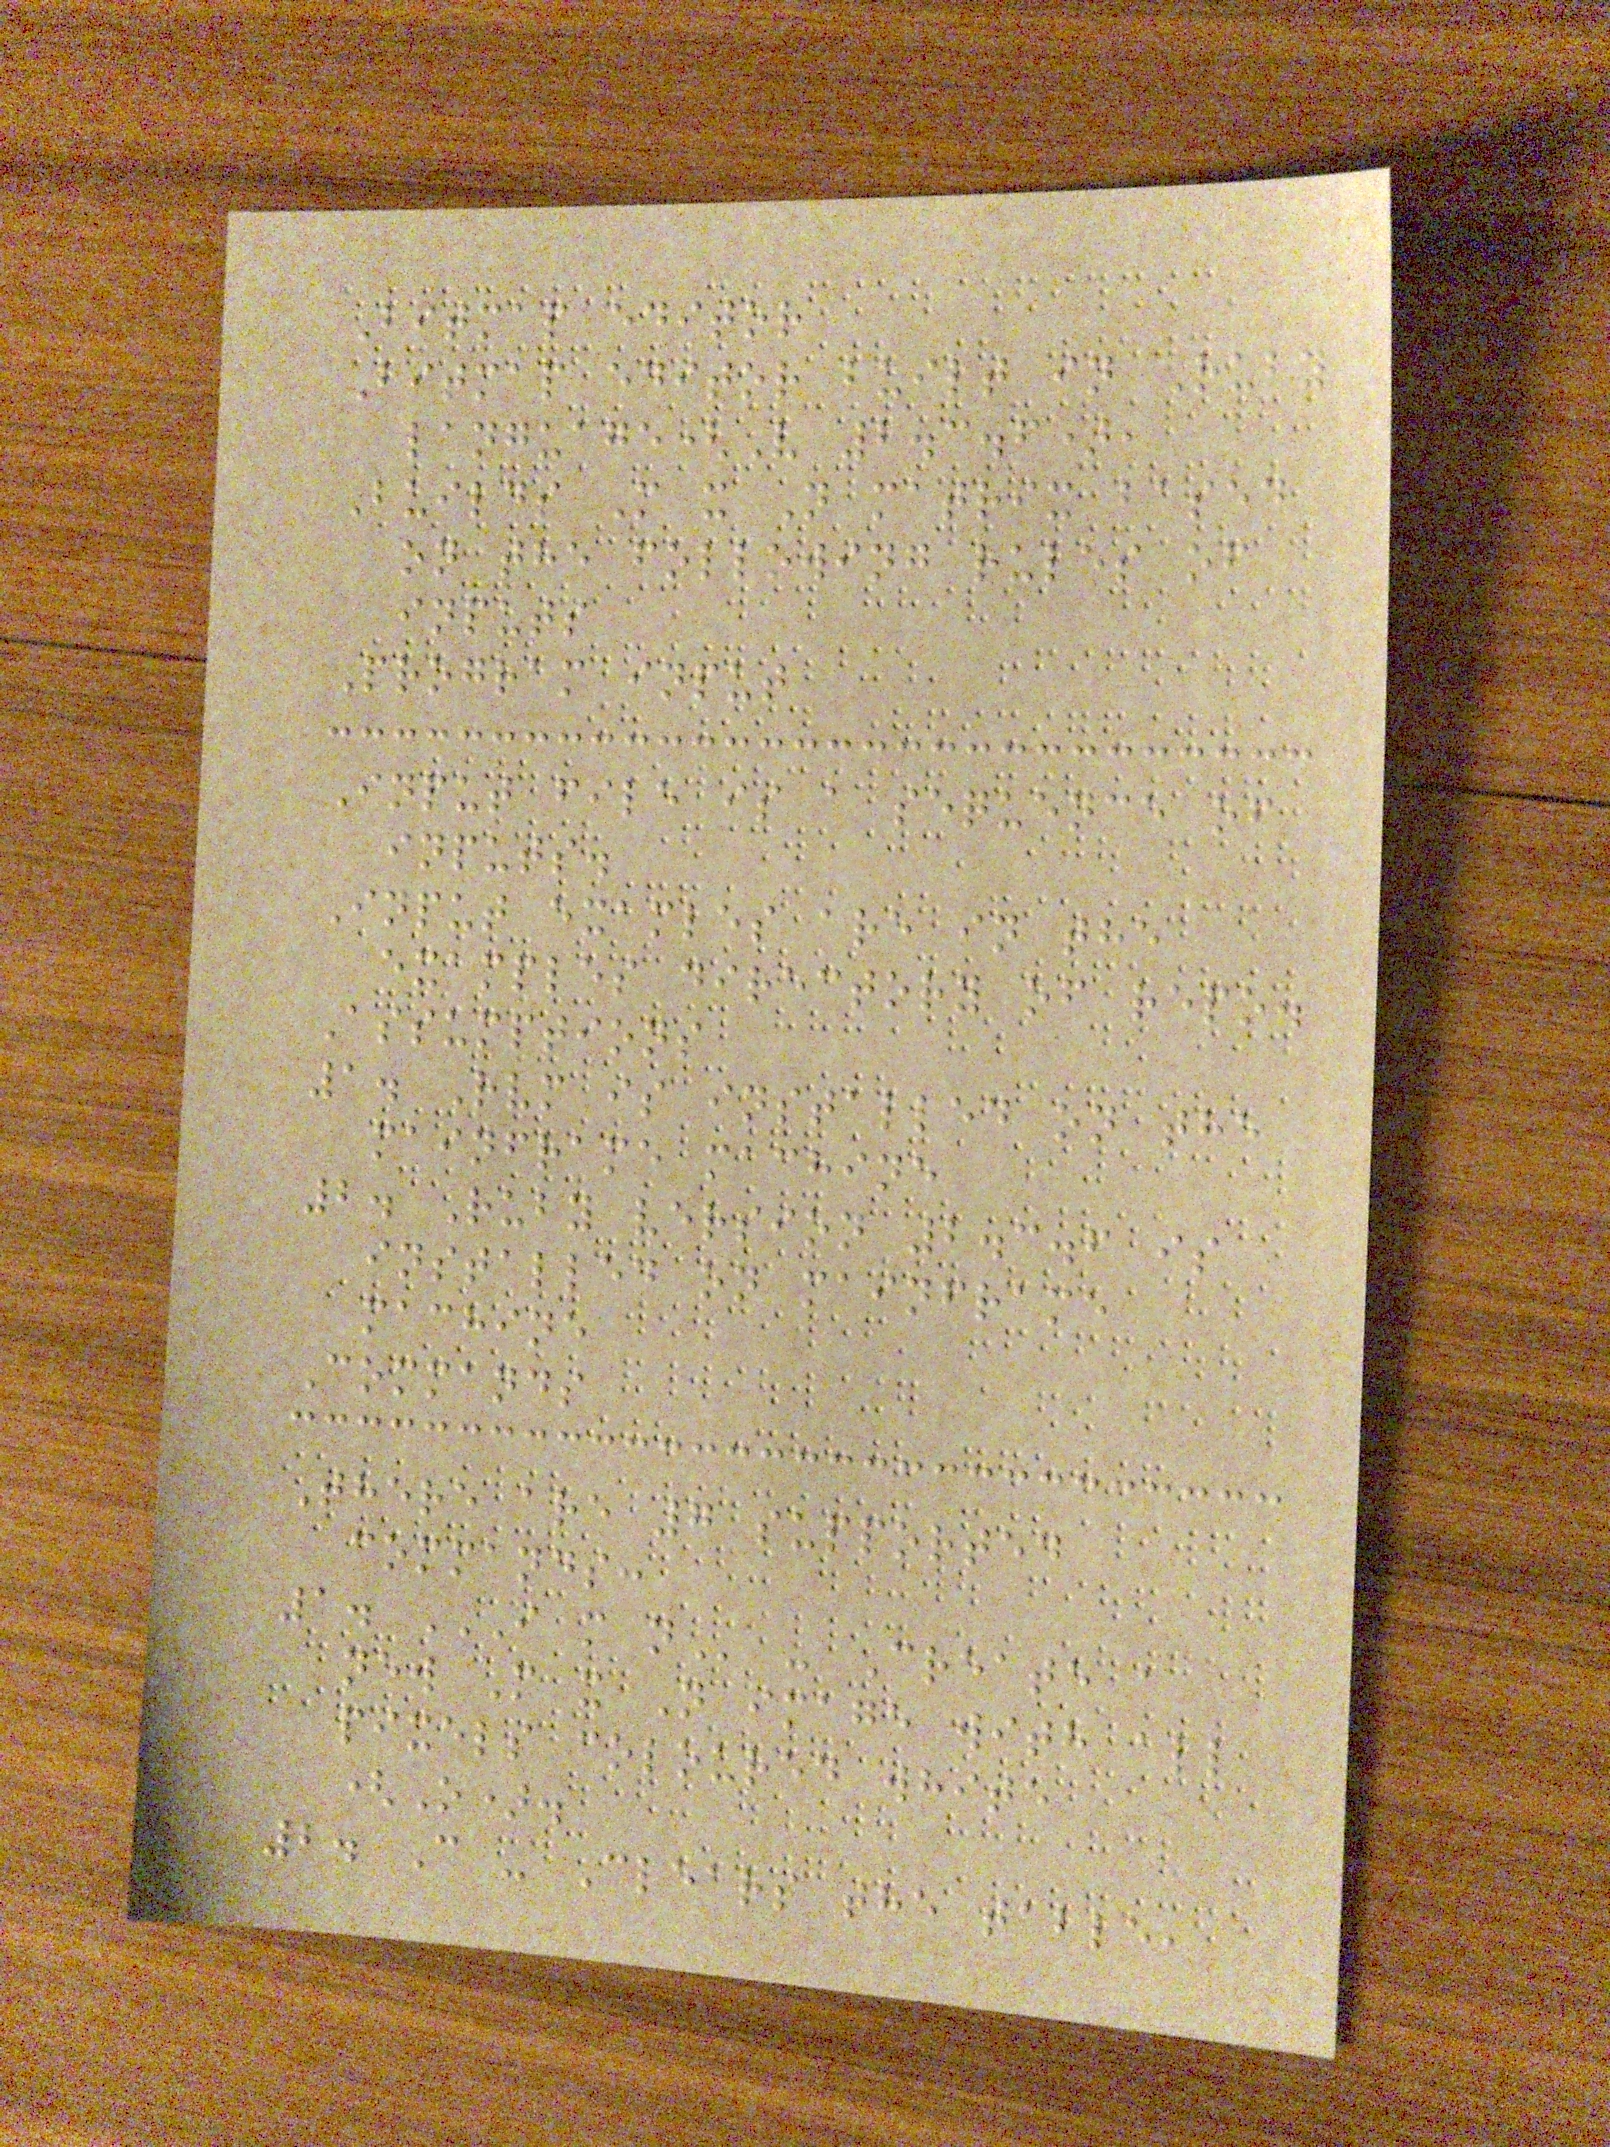Bitmap editor
Bitmap editor built in Ruby
language(V 2.3.6),
Builds M x N matrix based
on the following rules of
inputs
Program input
Input file is a sequence of
inputs.
Input examles are in the
examples directory of repo.
Assumptions
1. Rvm is installed on the
mainframe machine
2. Ruby version 2.3.6 is
installed on mainframe
machine
Commands
There are 7 supported
commands:
1. I M N - Create a
new M x N image with all
pixels coloured white
(O).
2. C - Clears the table,
